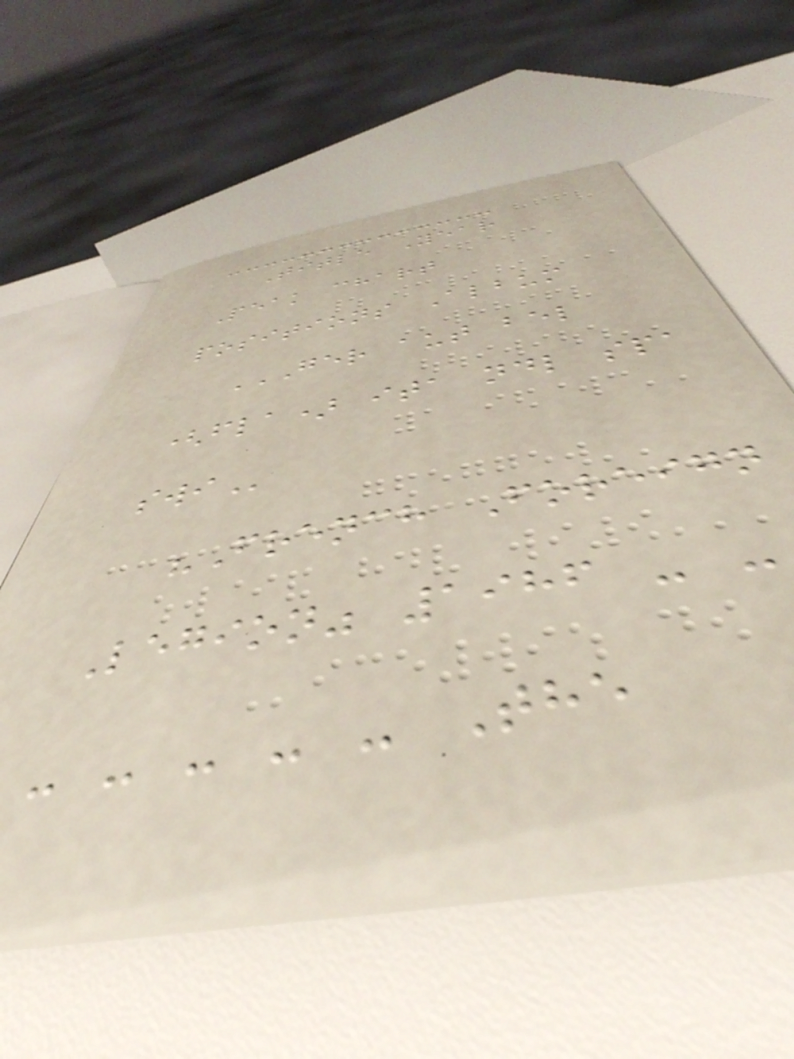Title Year
Peak chart
positions Album
GER AUT BEL
(FLA) ITA NDL SPA
SWI
"French Foreign
Legion" 1986 - -
- - - - - The
